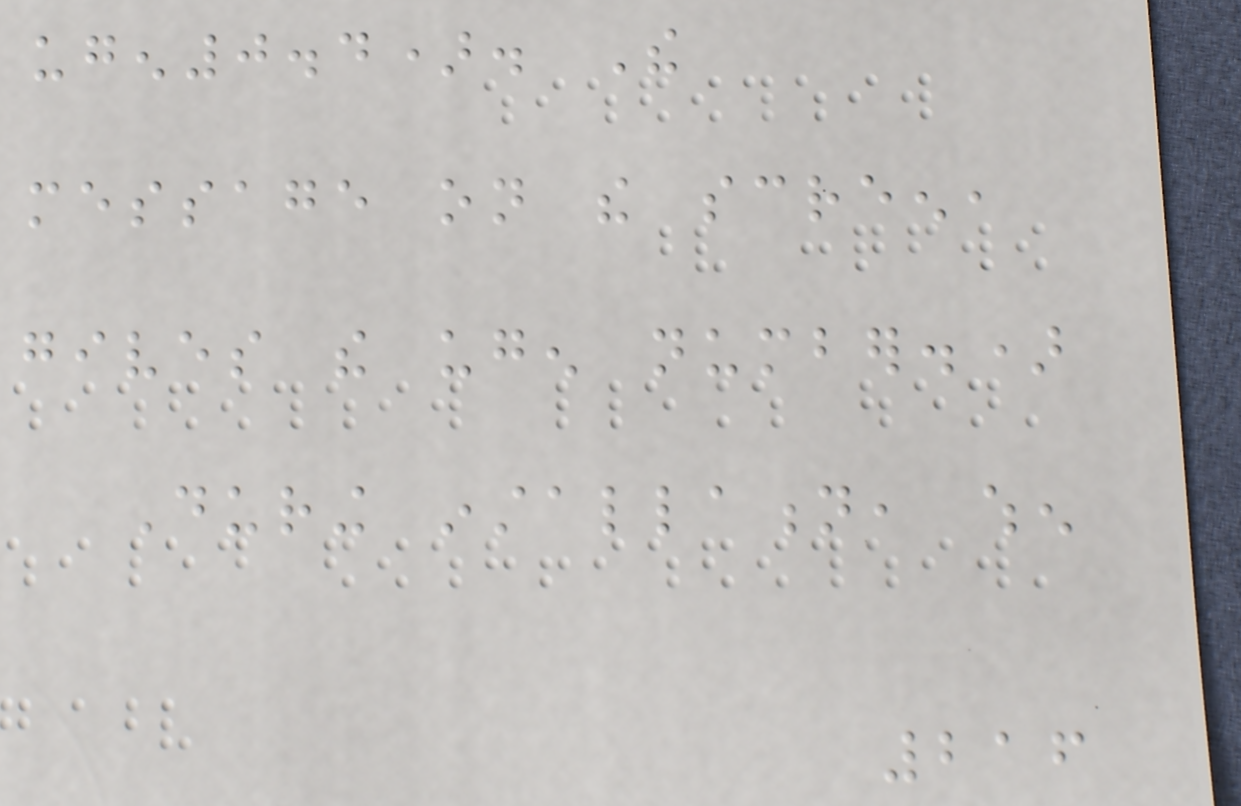ugen0.4). The
message on the screen,
gives the ugen number.)
During installation, when
216
